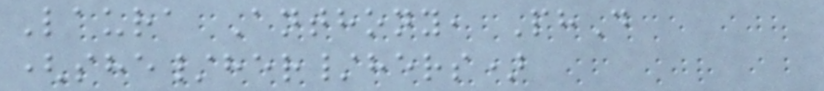Laura Anthony, PhD
(she/her/hers)
